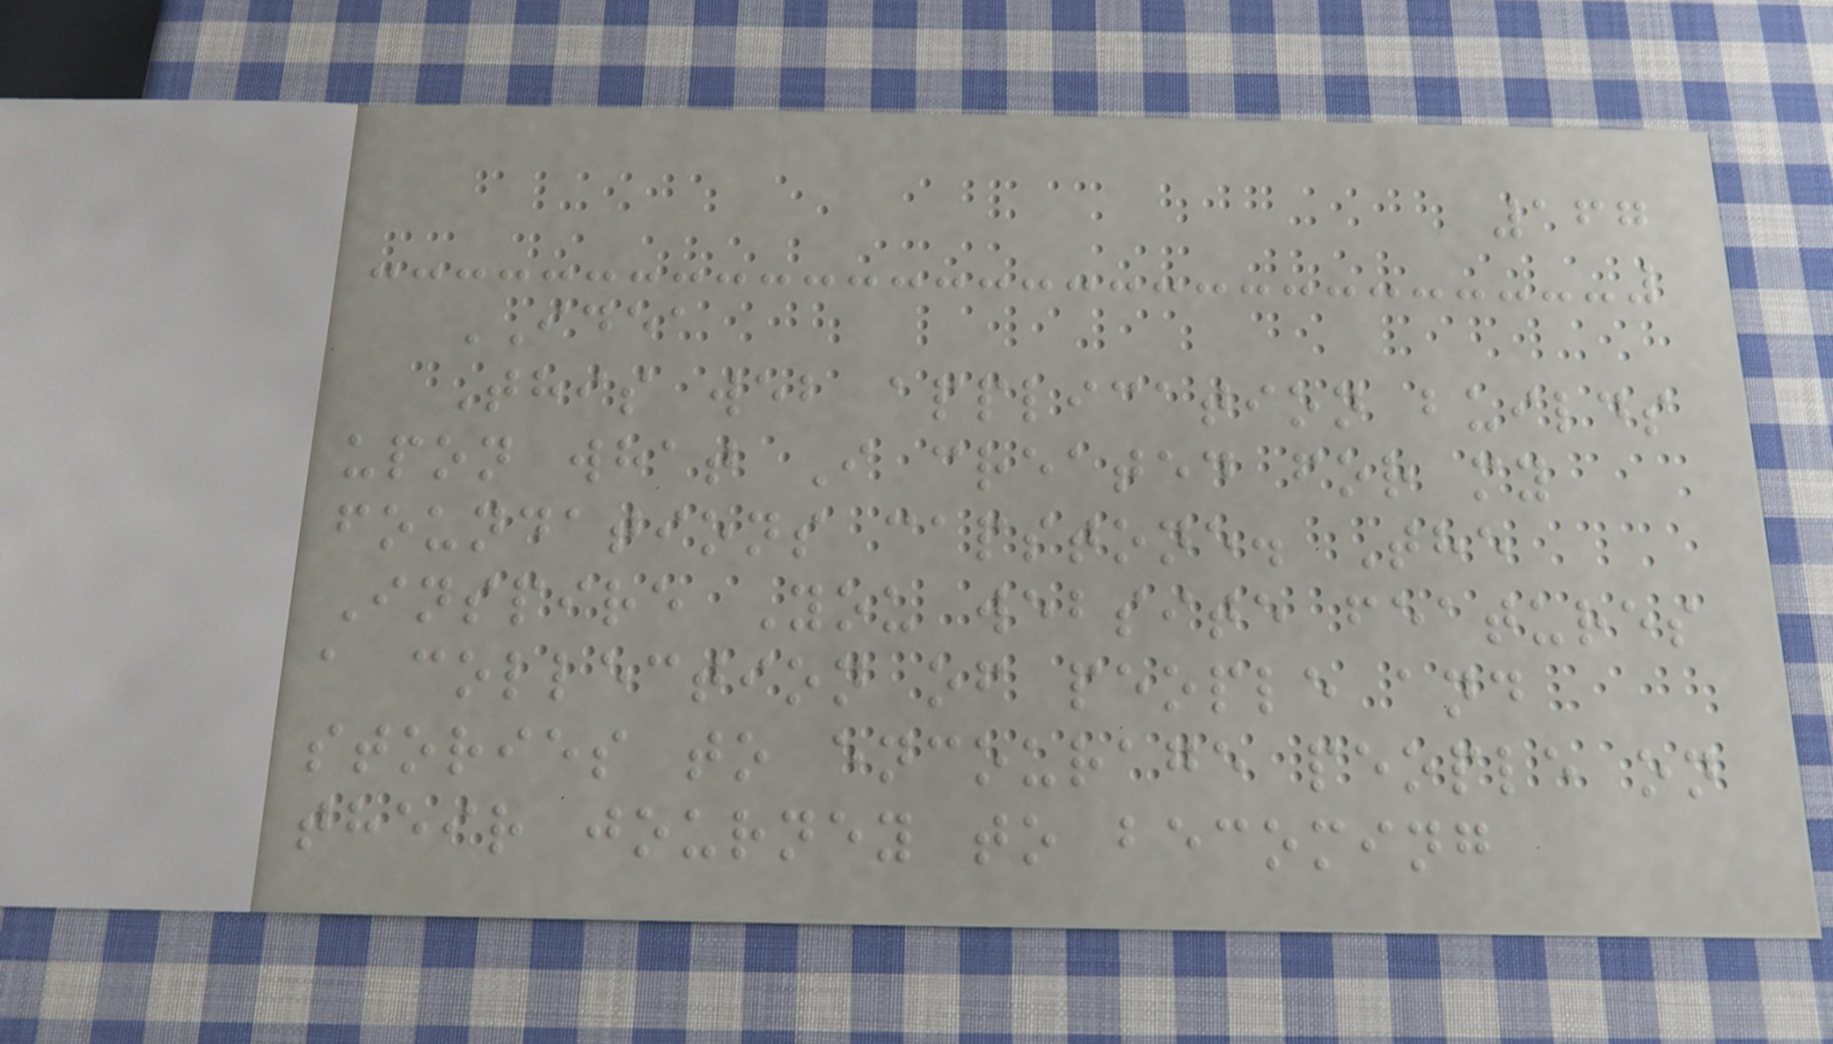167
IDEA
This web application builds
upon what I created for my
foundations capstone. The
Inspire You website features
a collection of people and
stories to encourage people on
their journey to becoming
